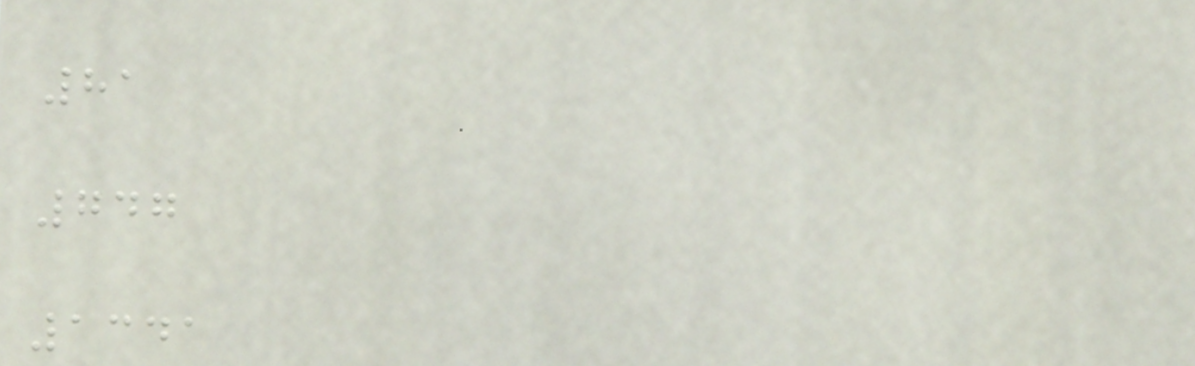81
747
1341
